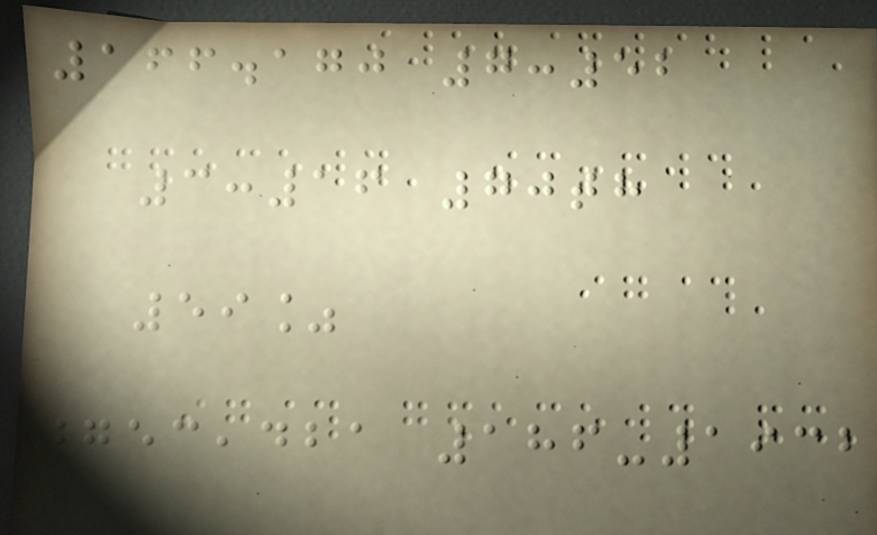166.170 7:52
3:16 70th
59%
753,421 186-1932
